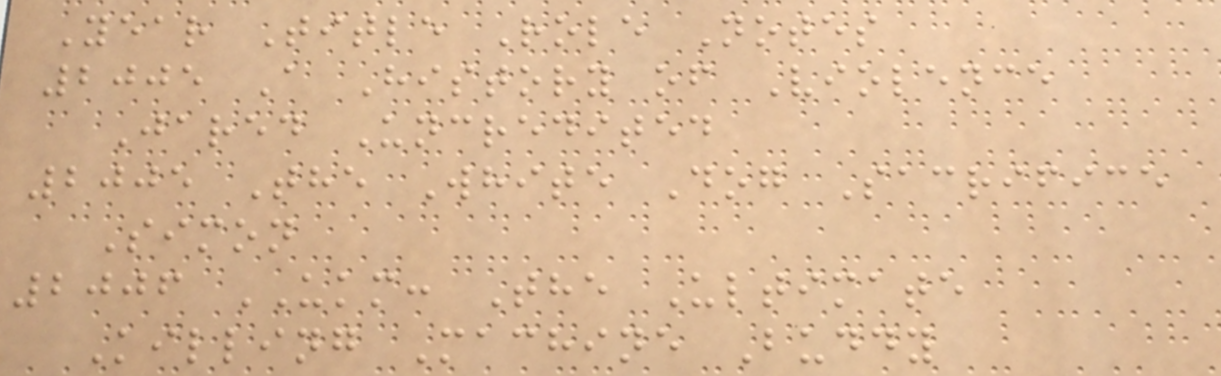Year Title Role Notes
2005 A History of Violence
Jared Uncredited
2005 The White Dog Sacrifice
Simon
2006 UKM: The Ultimate
Killing Machine Buddy
